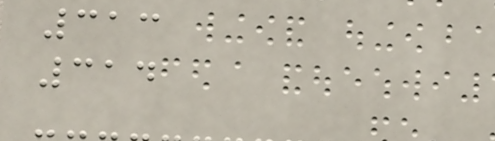313
314
